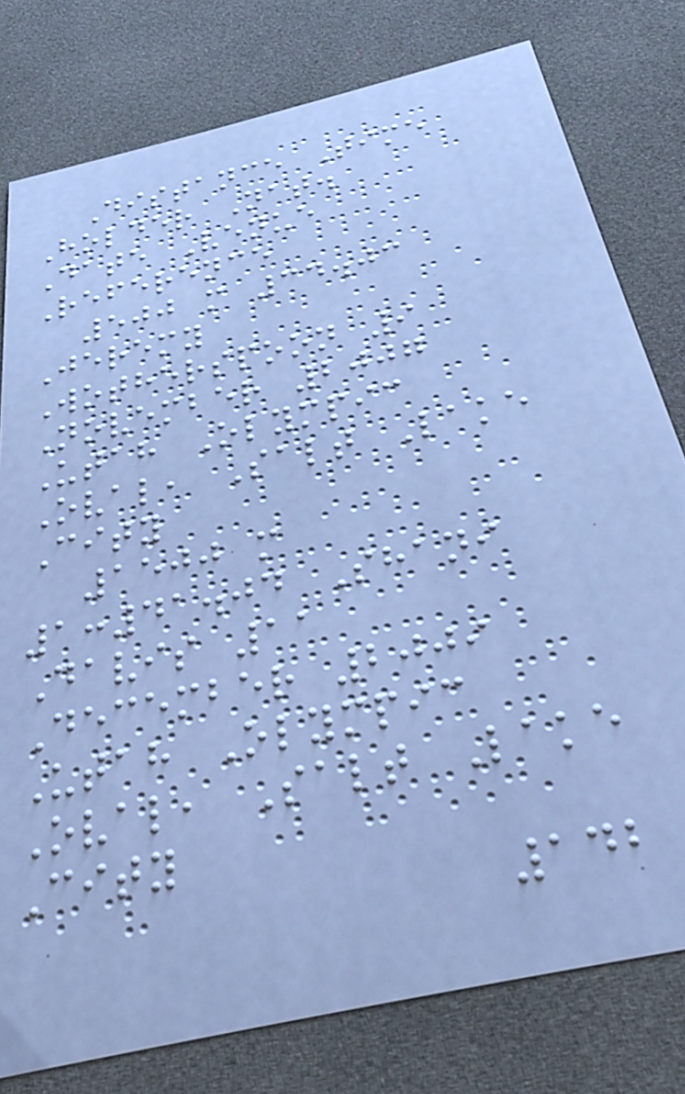Distance Time
Holder Nat.
Date Venue
Reference
500 m 34.03
Jeremy
Wotherspoon 9
November 2007
Utah Olympic
Oval, Salt Lake
City
1500 m
1:41.04 Shani
Davis 11
December 2009
Utah Olympic
Oval, Salt Lake
City
142
